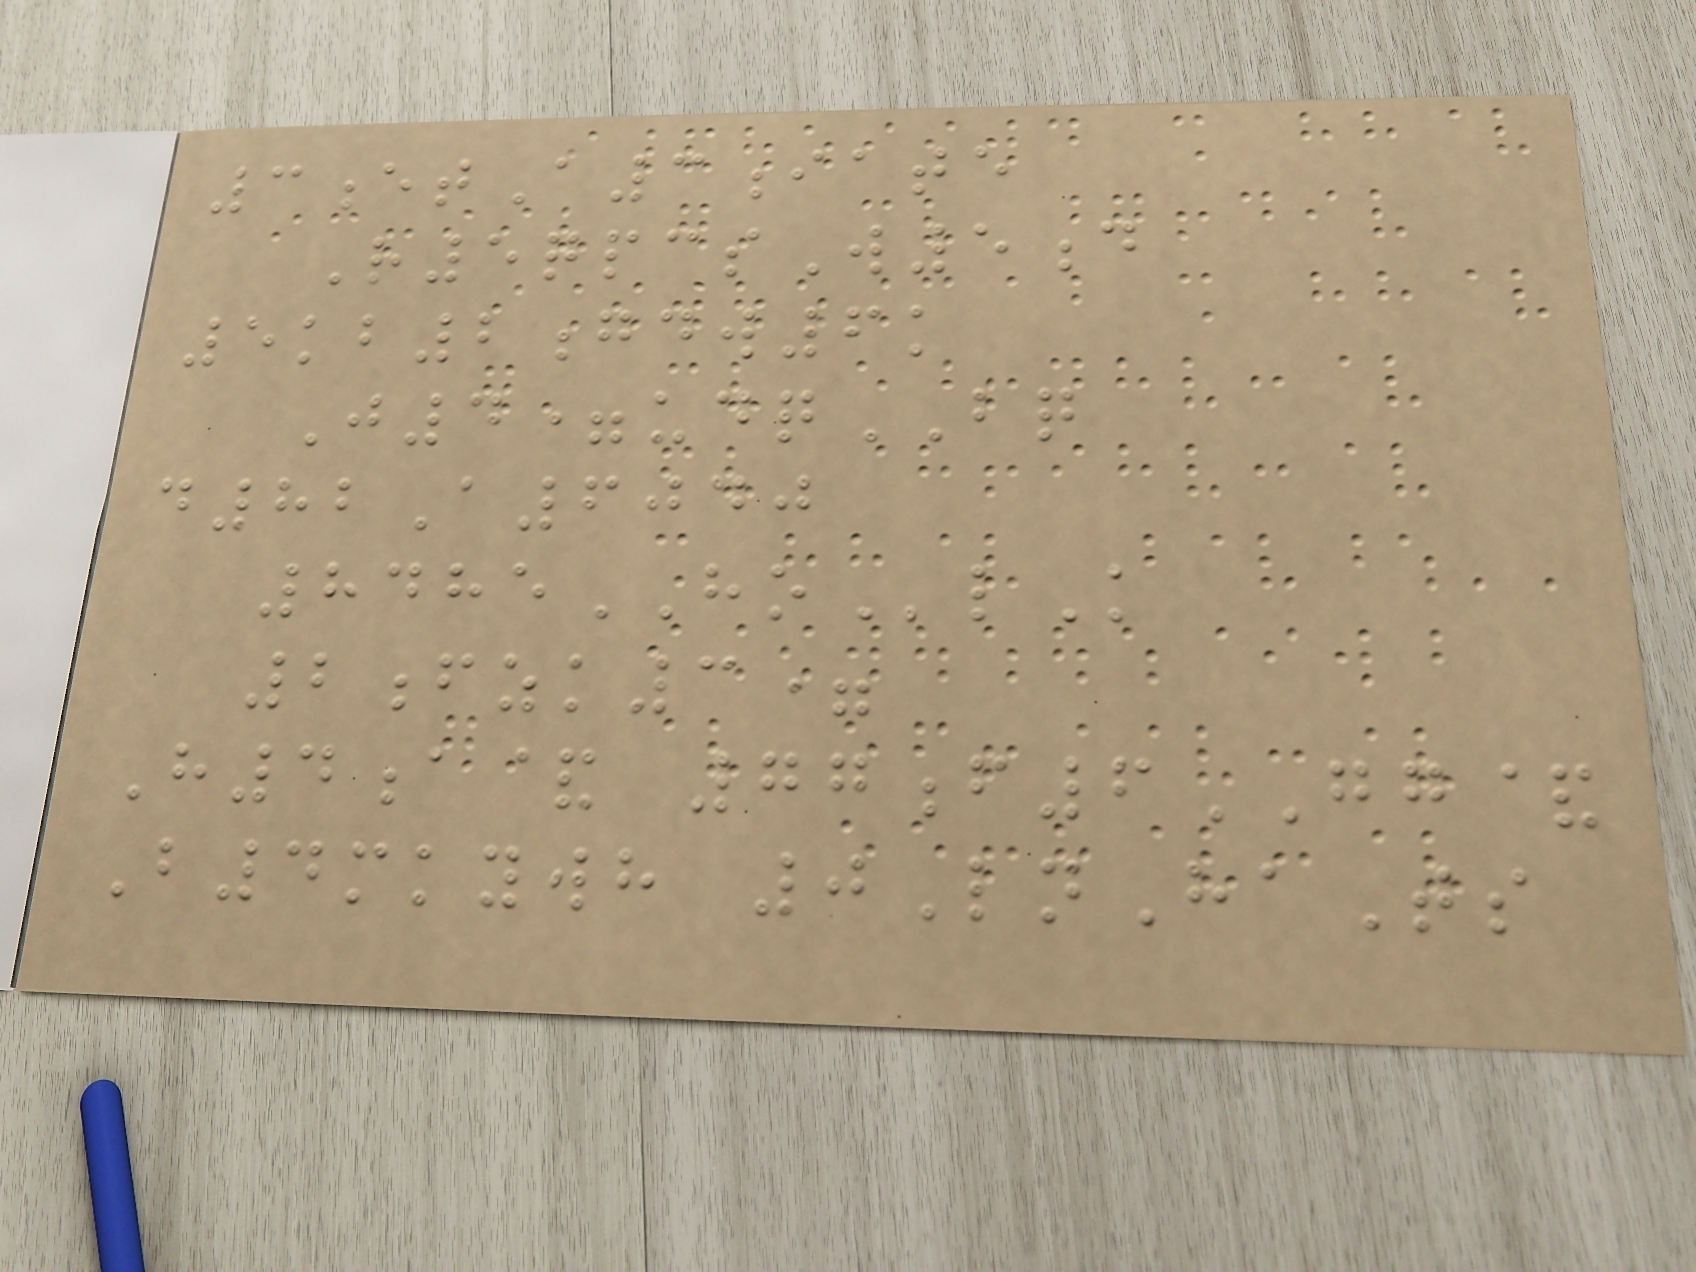3etA3iate
R5qpcsW5d
5kb2gdw6k
J4=udqBQ
d82A6040
8485HOlK
2fzk3=
H4a& 77f6GG&
B4mkywh 0LnHaTs
